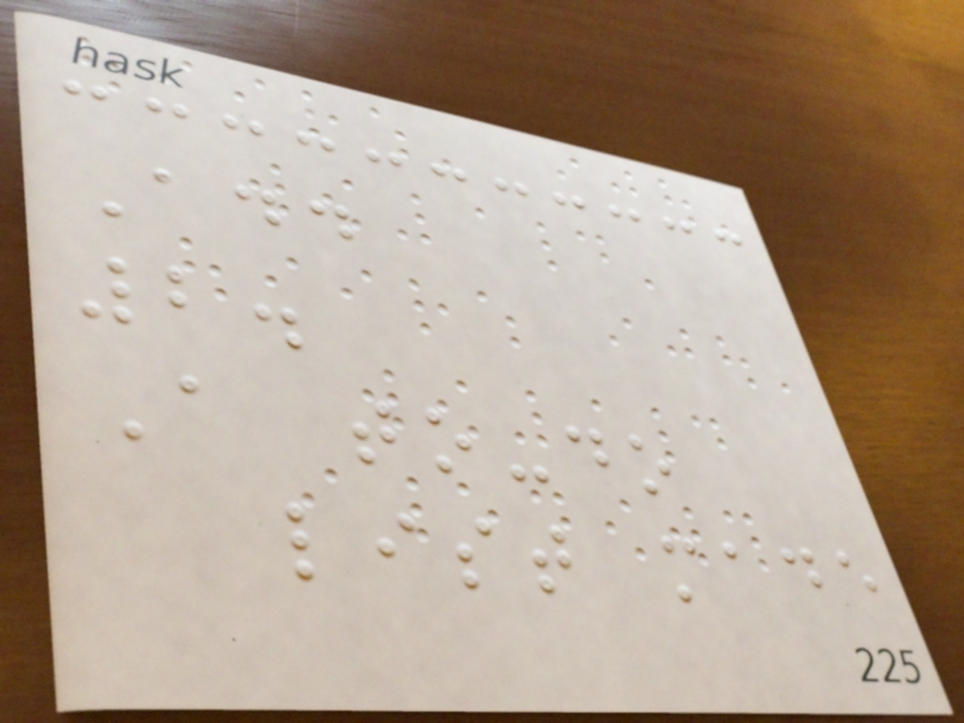Add
2.
A to-do
list made
